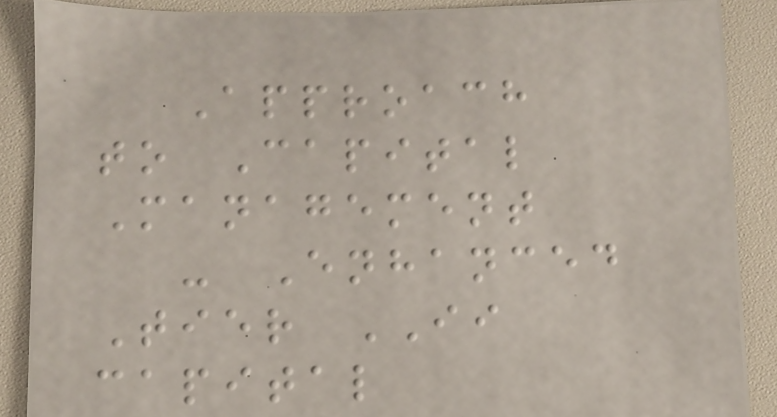Approach
to Capital
Management
- Enhanced
Tier II
capital
